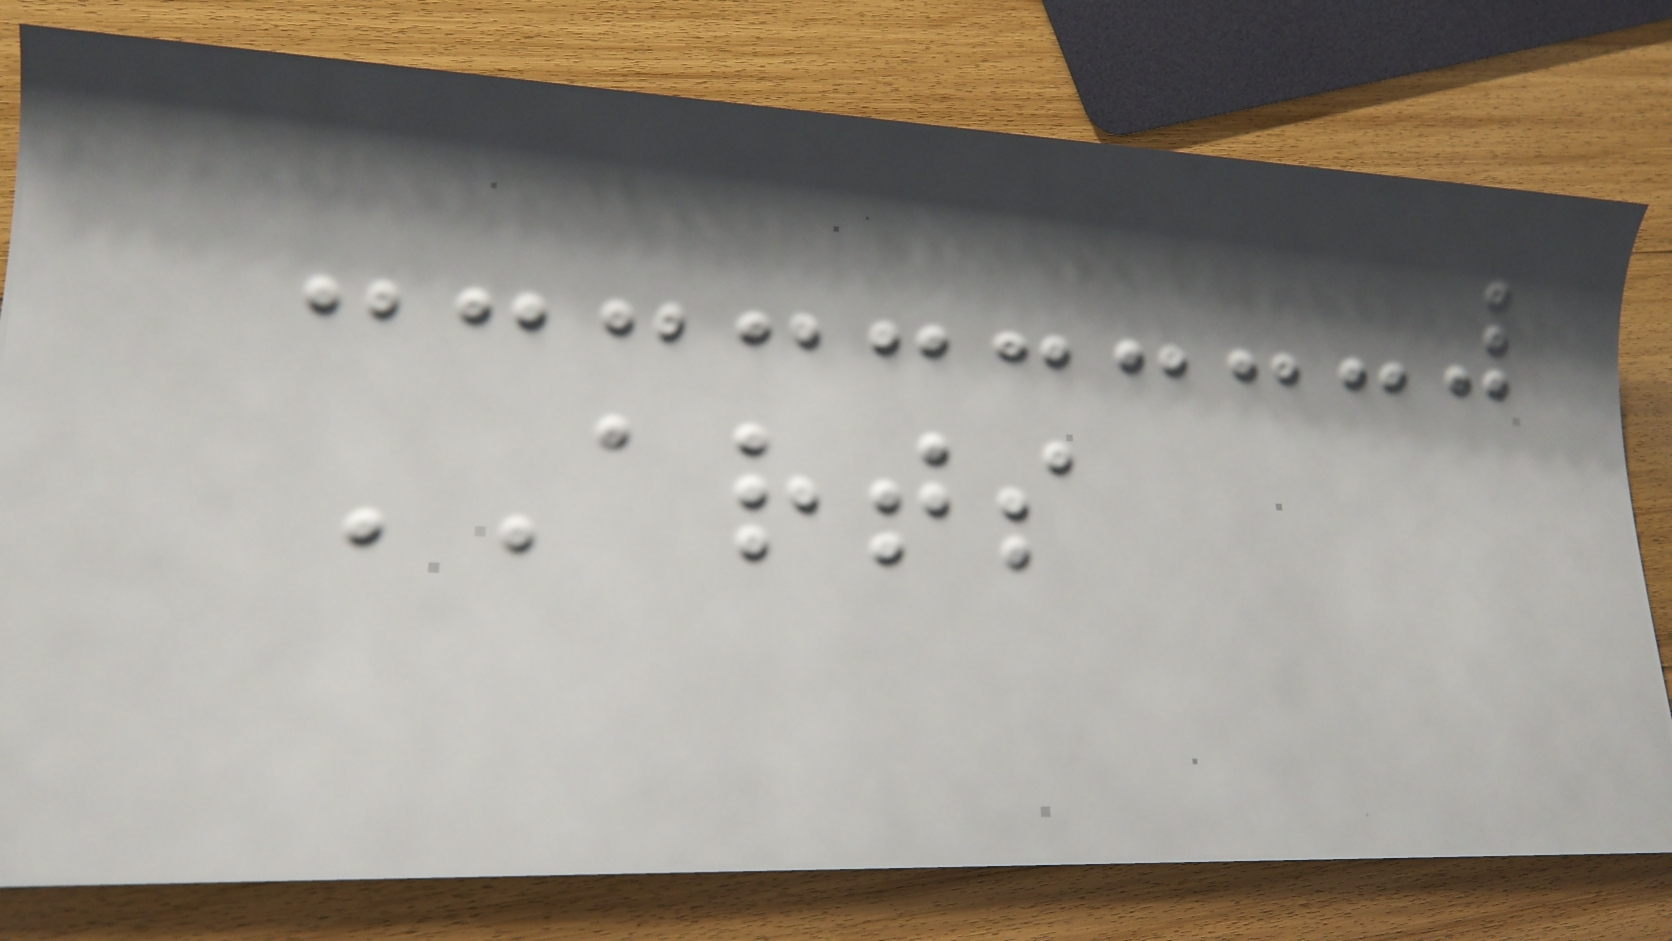ARTS
